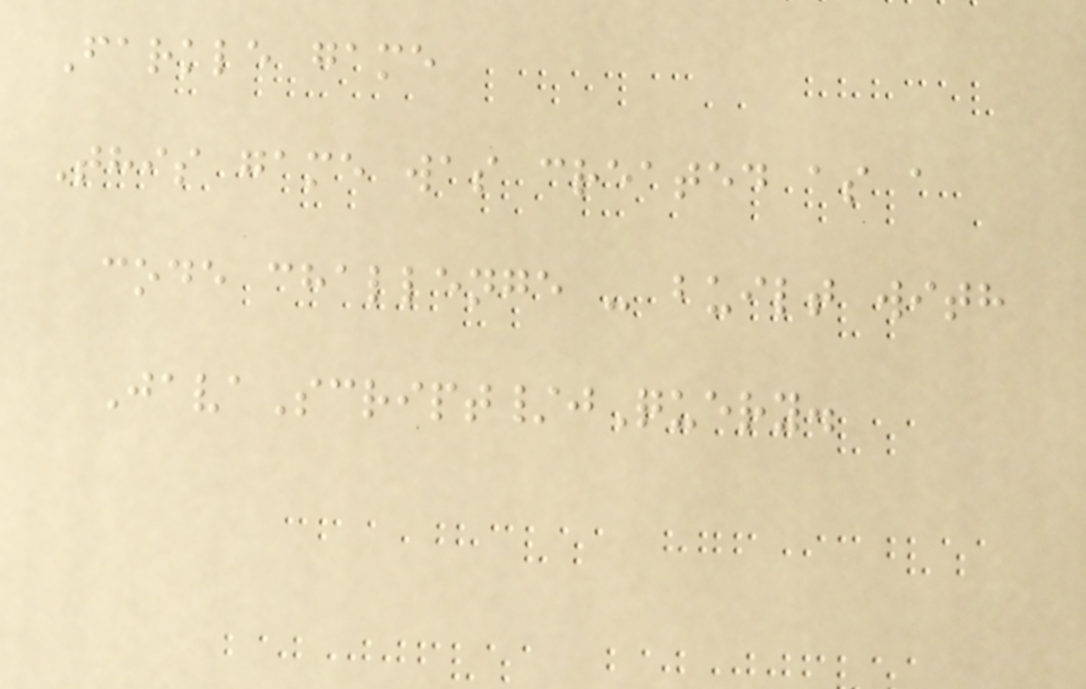Farkle game
This game was created as a
code challenge - built with
JavaScript/jQuery.
